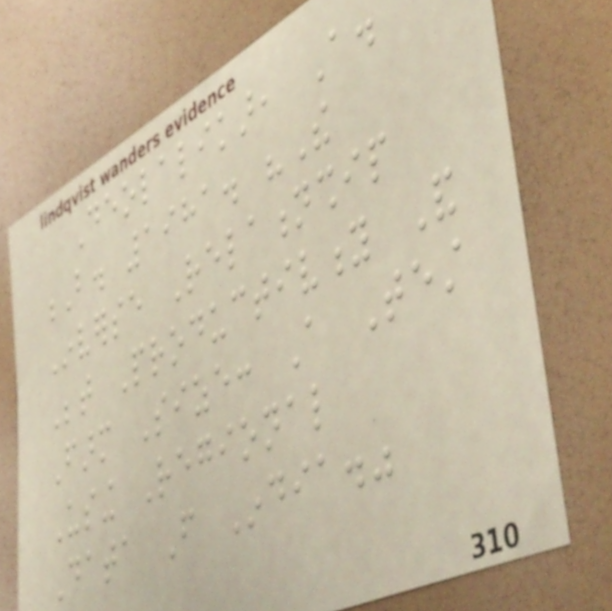Deolalikar, A.
B. 1981. "The
Inverse Relationship
Between Productivity And
Farm Size: A Test
Using Regional
Data From India."
